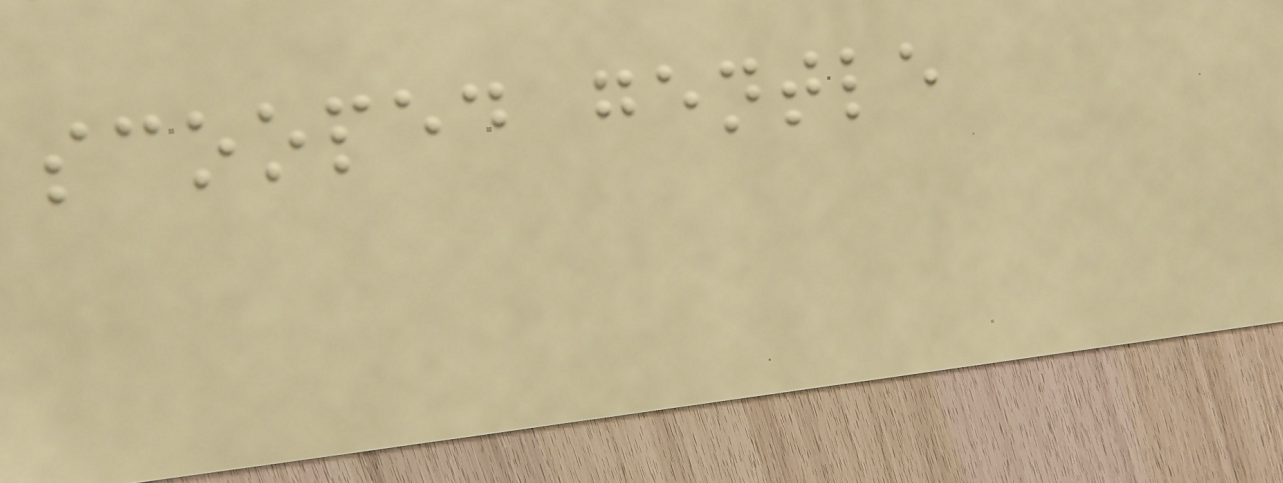scooped gentle
